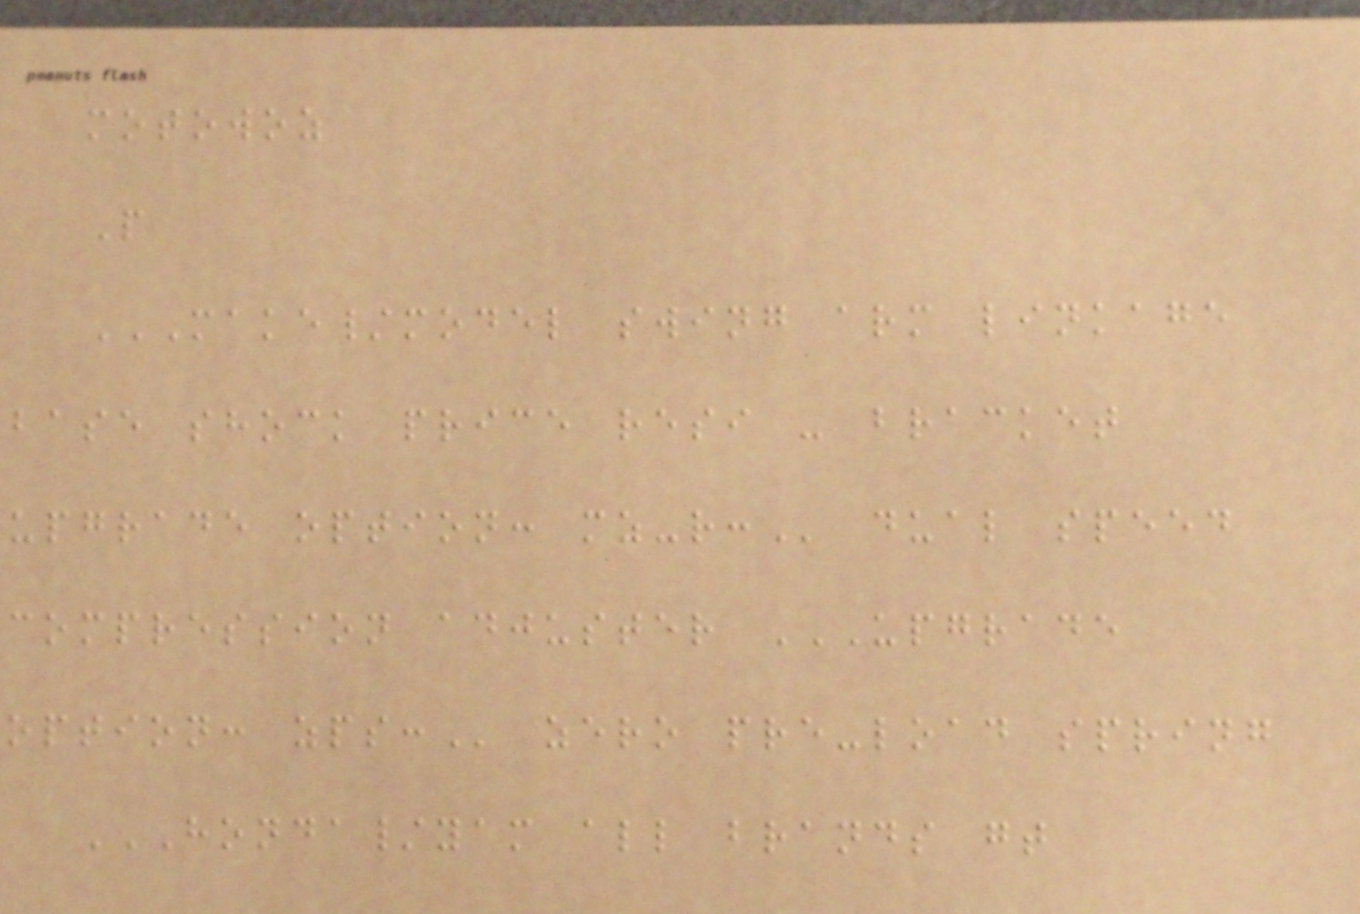motowoz
P
MAKE/MODEL SWING ARM LINKAGE
BASE SHOCK PRICE RESI - BRACKET
UPGRADE OPTION: MZ-R: dual speed
compression adjuster UPGRADE
OPTION: ZPS: zero pre-load spring
HONDA/YAM ALL BRANDS GT
